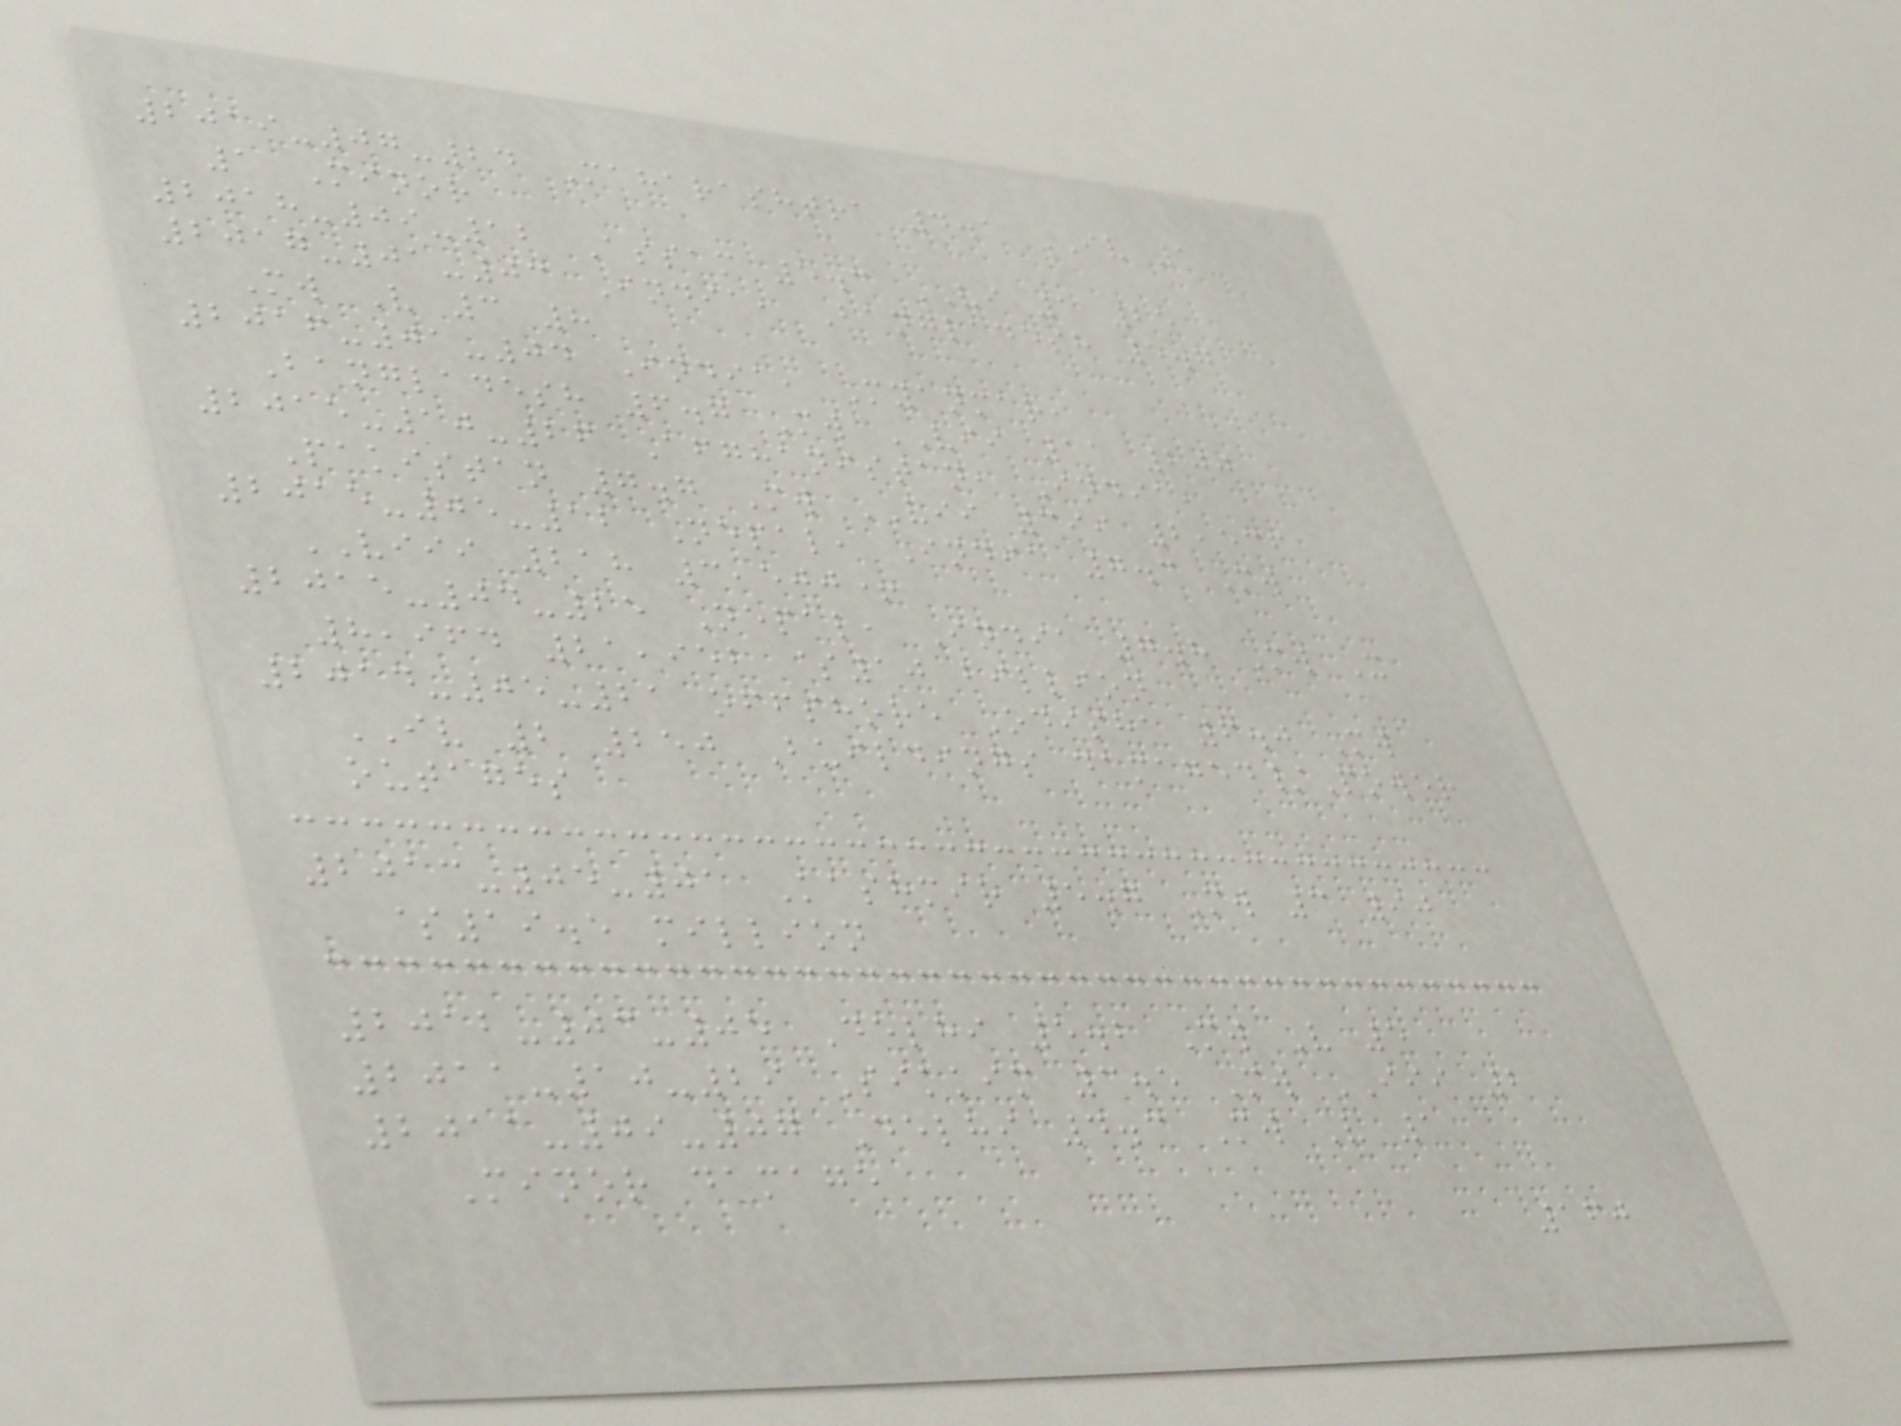2019-07-24 Maharashtra 4.1 IV 1
1 Minor
2018-09-12 Assam 5.3 VI 1 25
2017-01-03 India, Bangladesh 5.7
Mw V 3 8
2016-01-04 India, Myanmar,
Bangladesh 6.7 Mw VII 11 200
2015-10-26 Afghanistan, India,
Pakistan 7.7 Mw VII 399 2,536
2015-05-12 Nepal, India 7.3 Mw
VIII 218 3,500+
2015-04-25 Nepal, India 7.8 Mw X
8,964 21,952 $10 billion
2014-05-21 offshore Odisha 6.0 Mw
IV 2 250 Buildings damaged/Power
outages
2013-05-01 Kashmir 5.7 Mw 3 90
$19.5 million
2012-03-05 Delhi 5.2 Mw V 5
2011-10-29 Sikkim 3.5 Mw III 2
2011-09-07 Delhi 4.3 Mw V 1
Minor damage
160
